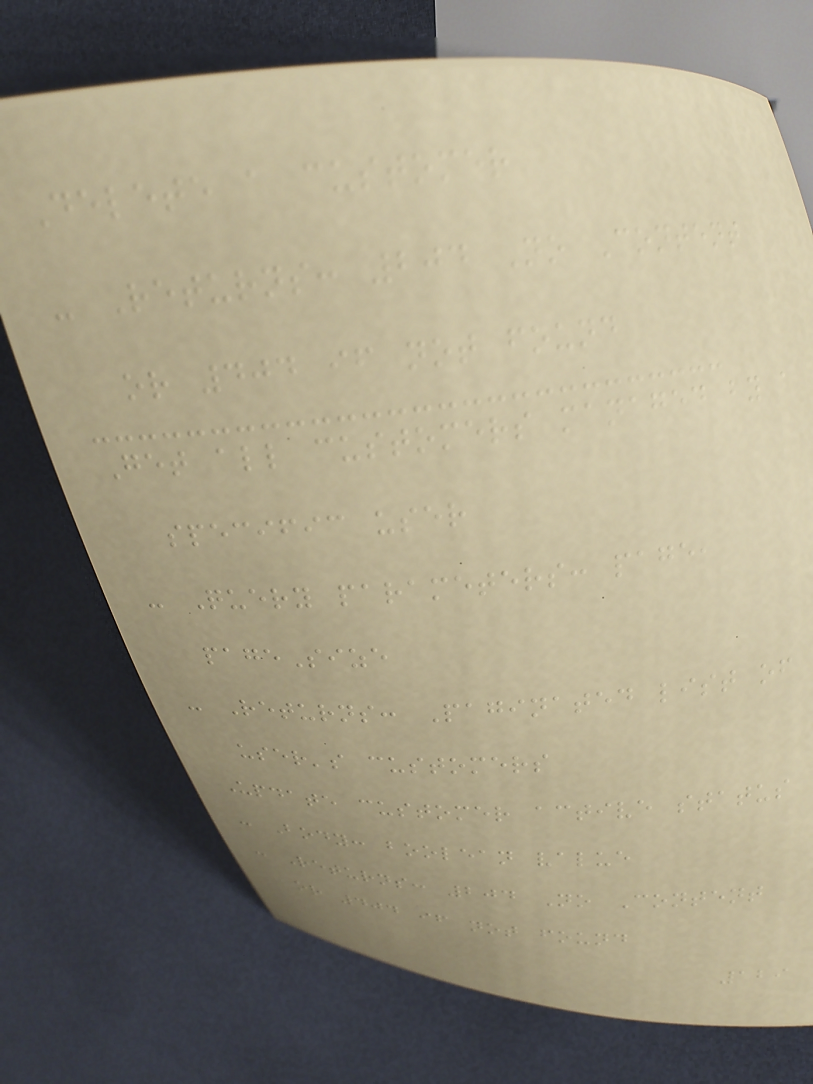Delete a customer
- Returns: 204 No Content
or 404 if not found
Get all customers managed by a
specific user
- Query parameters: page,
pageSize
- Returns: Paginated list of
user's customers
Update customer active status
- Body: boolean value
- Returns: 204 No Content
or 404 if not found
129
